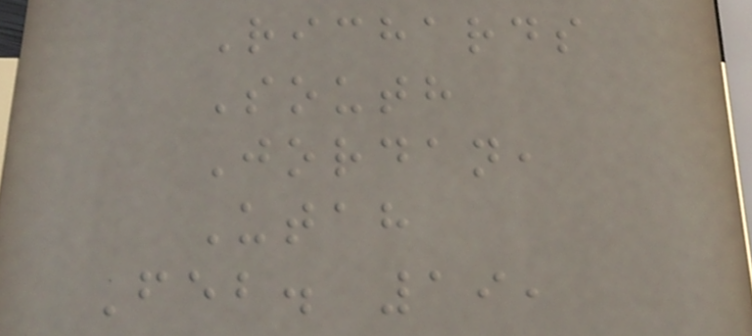Richards
South
Jordan,
Utah
Feb. 19,
